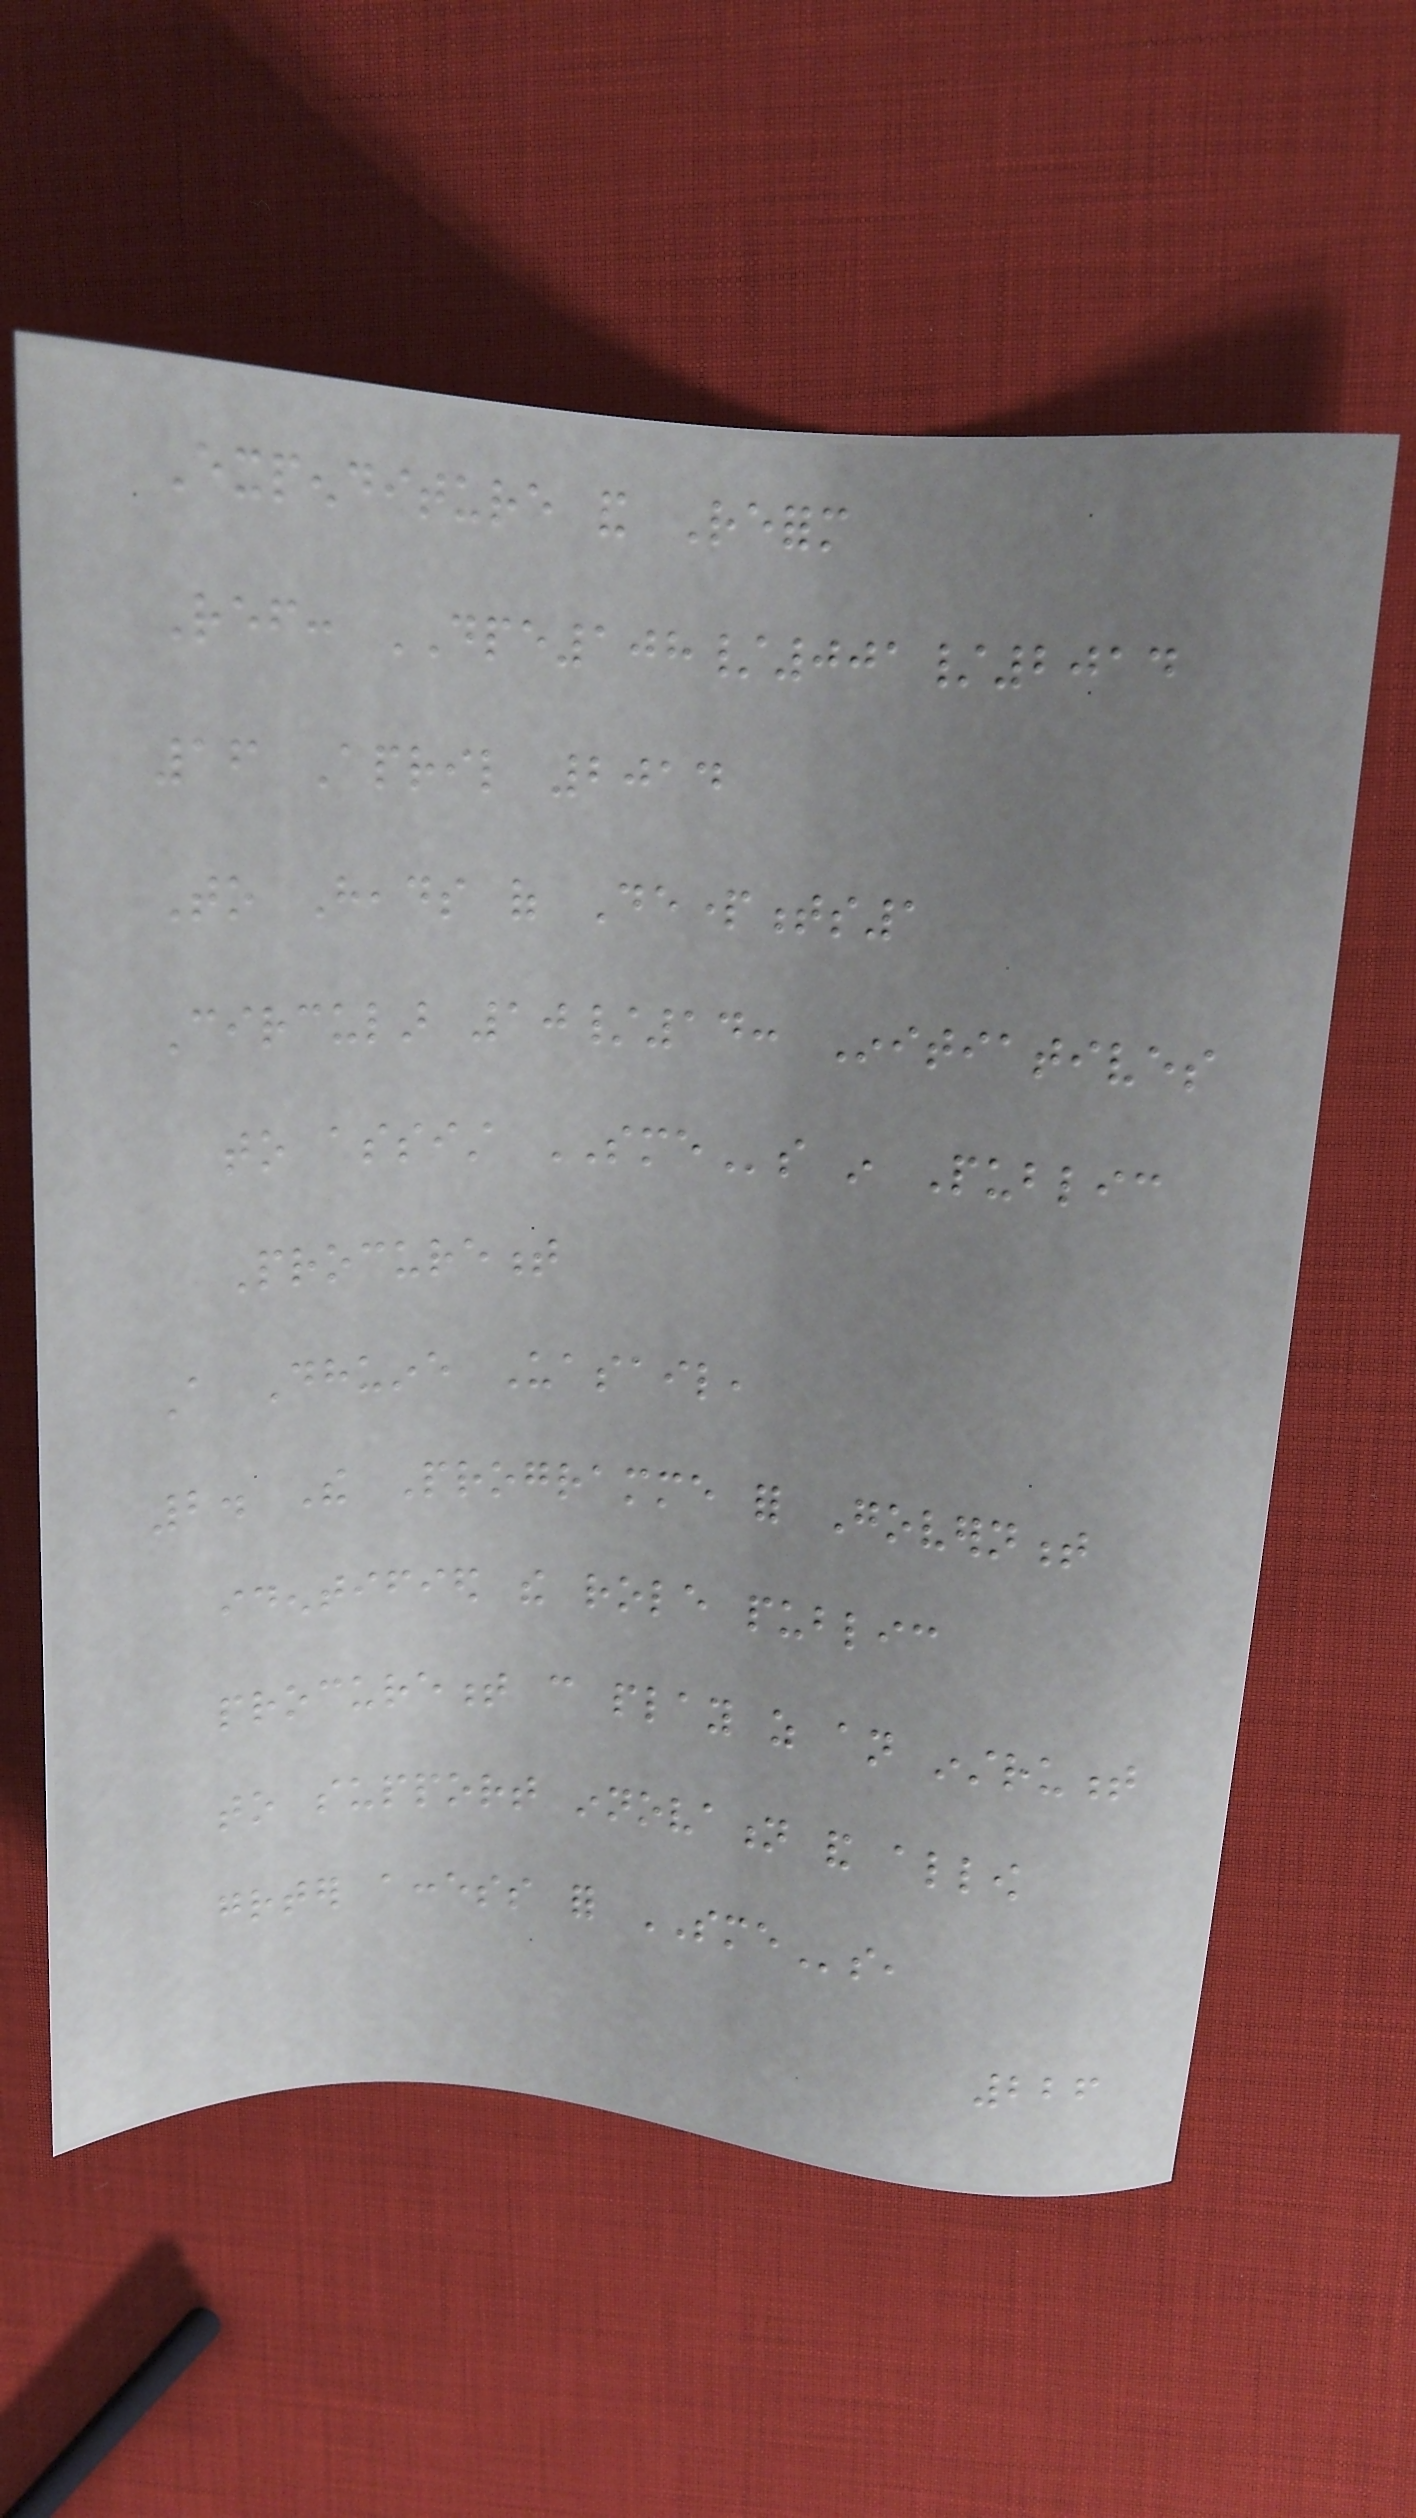Expenditure and Reform
Ref: DPE108/001/2014
16 April 2014
To Heads of Departments1
Circular 10/14: Initiatives
to assist SMEs in Public
Procurement
A Dhuine Uasail,
2. The Programme for Government
identified the role public
procurement can play as an instrument
to support innovation and allow
greater access for SMEs,
226
